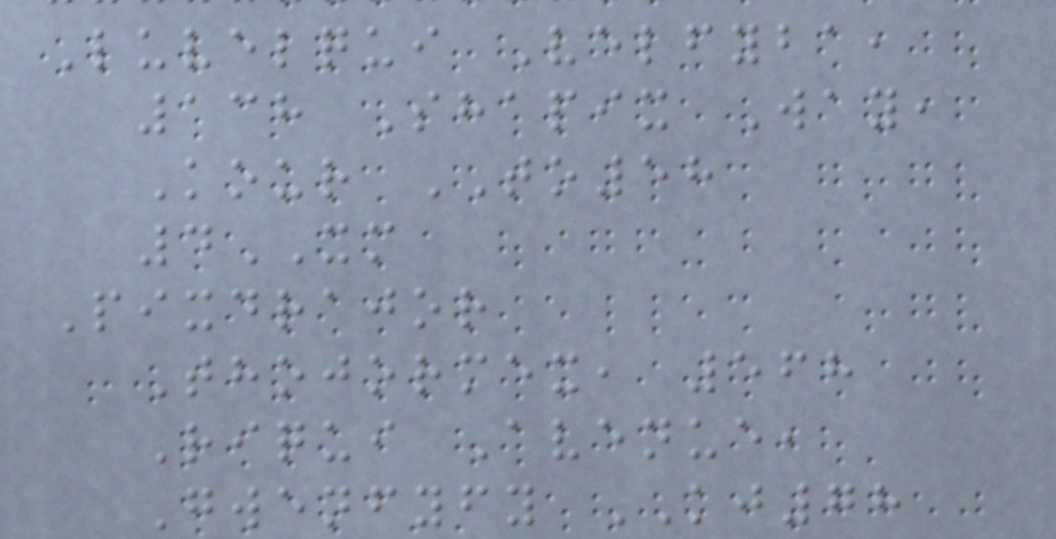Luvelqui Velfyba,
138 Shapix Way,
Kour TO58
4XM
Pixdrajor
Thojormex, 568
Riqui Avenue,
Gwenfyfy KJ78
